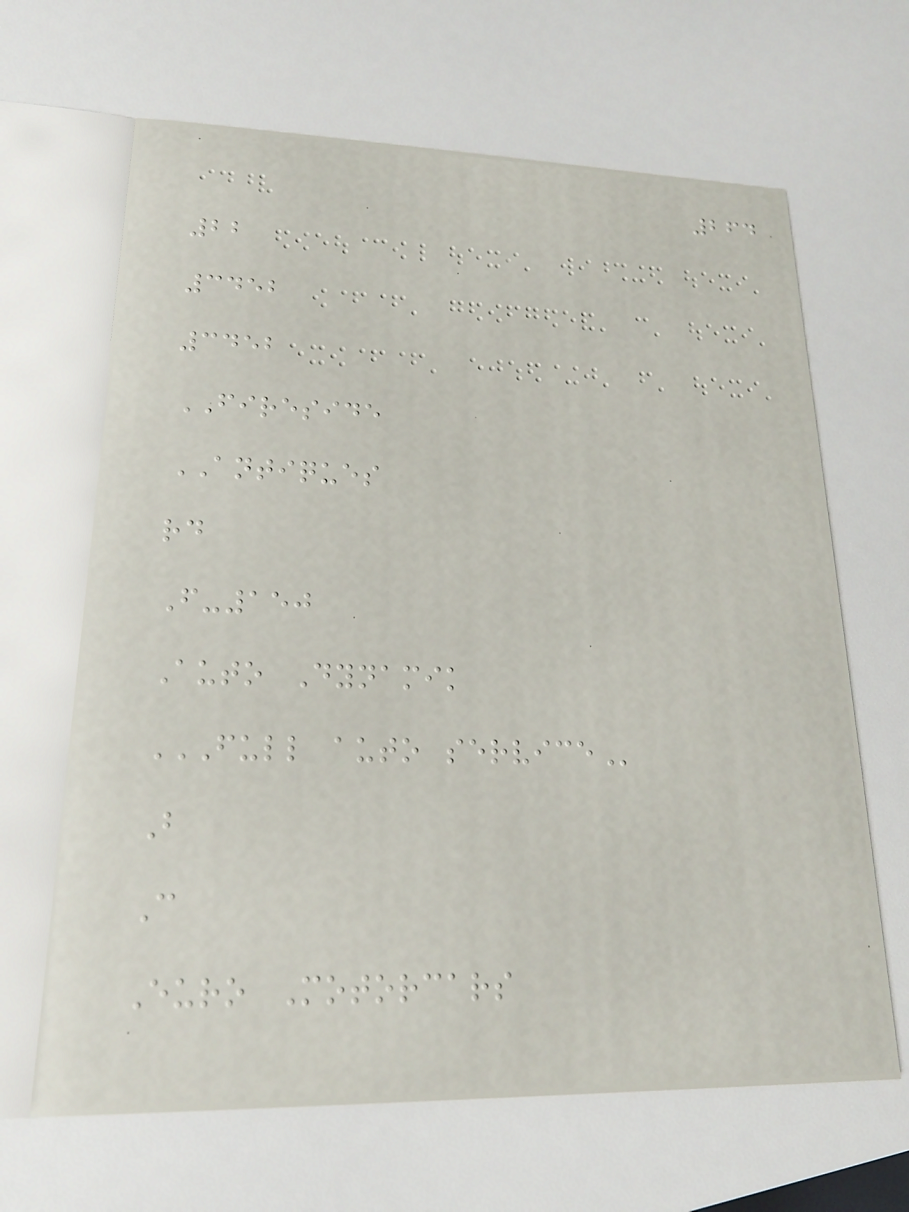264
22
3452
3452
FIRESIDE
ANTIQUES
rd
F-150
Auto Dynamik
FULL AUTO SERVICE
B
C
Euro Motorcars
